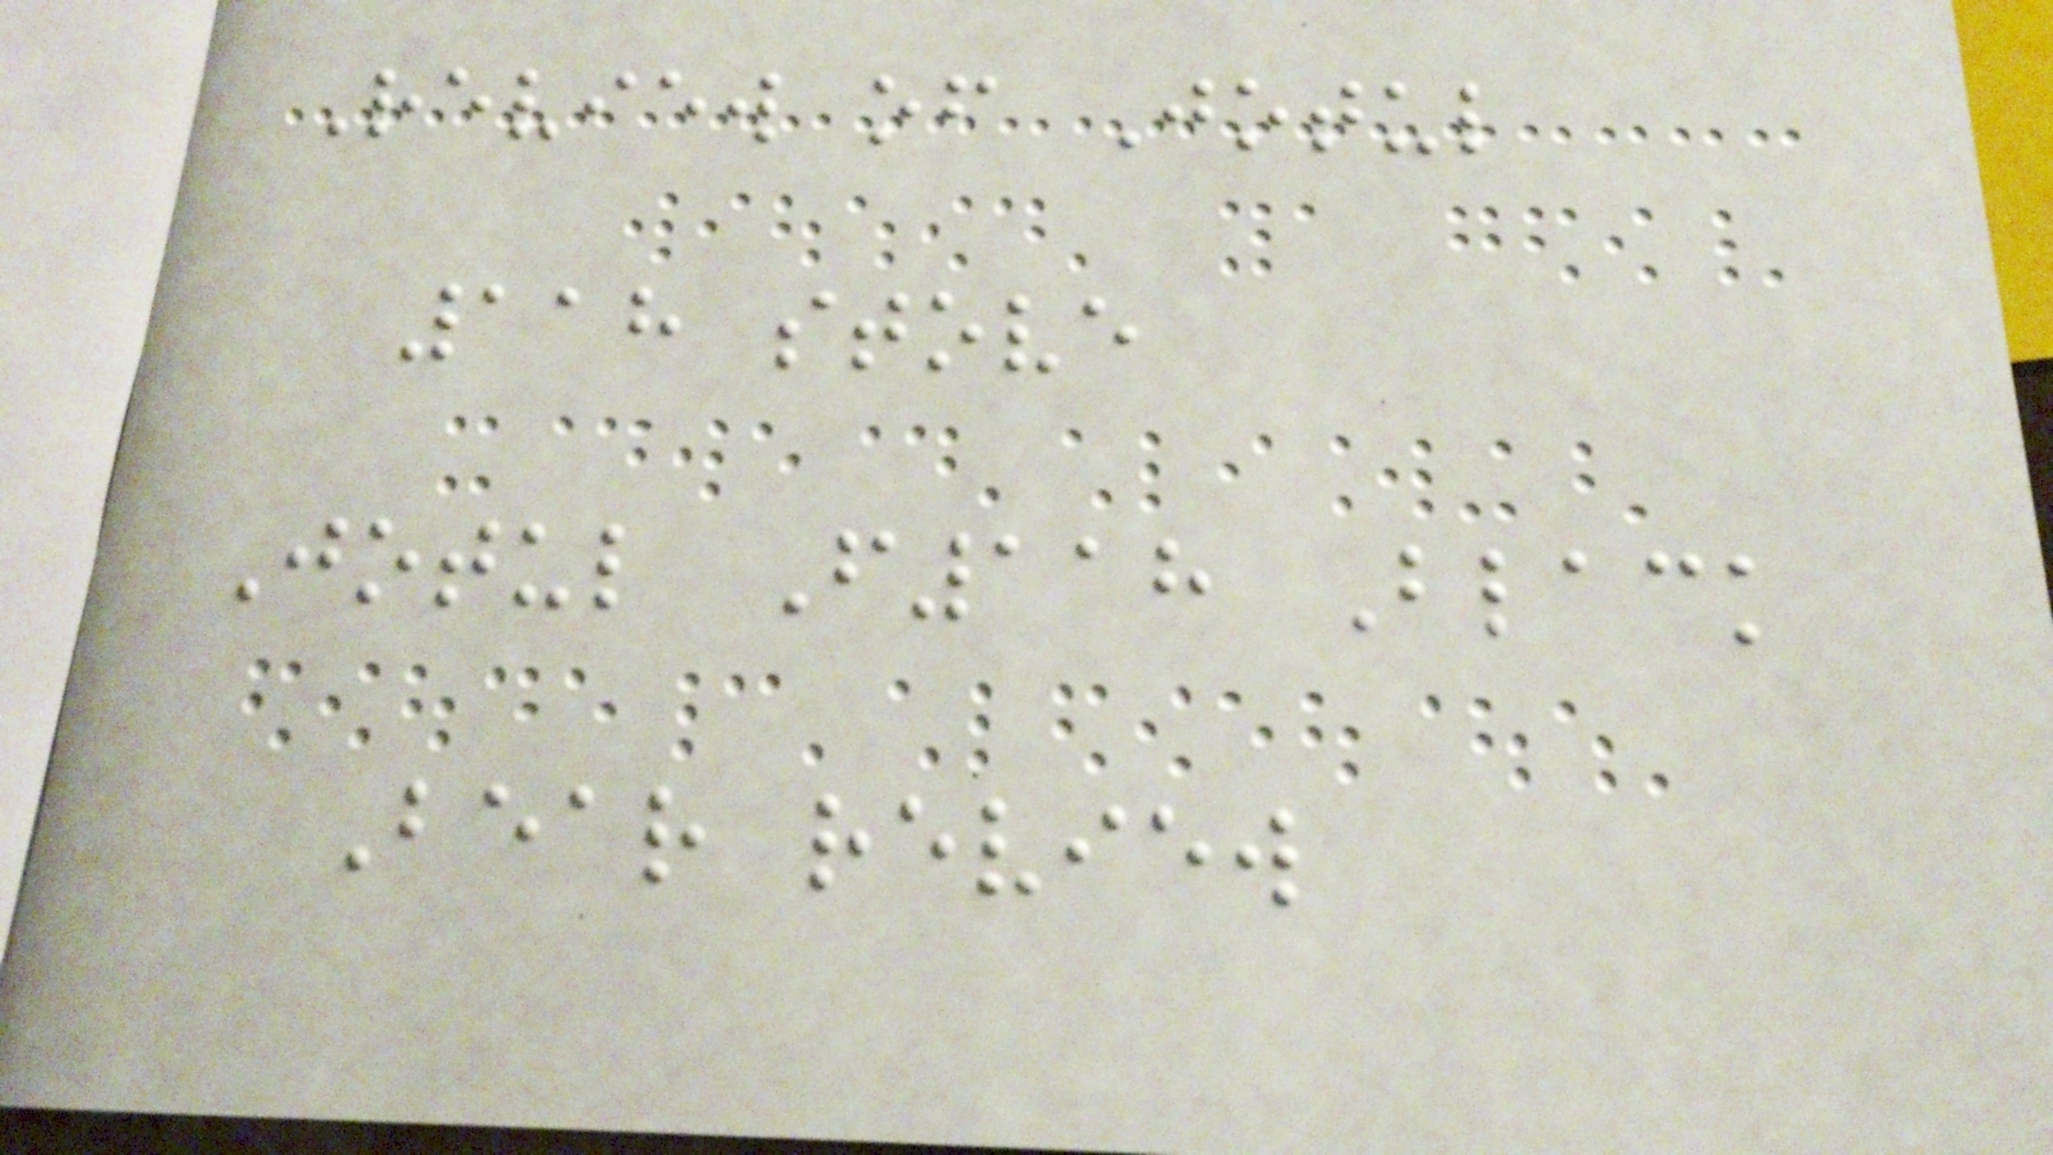Review of Jotul
118 stove
Jotul F118 Black
Bear review
